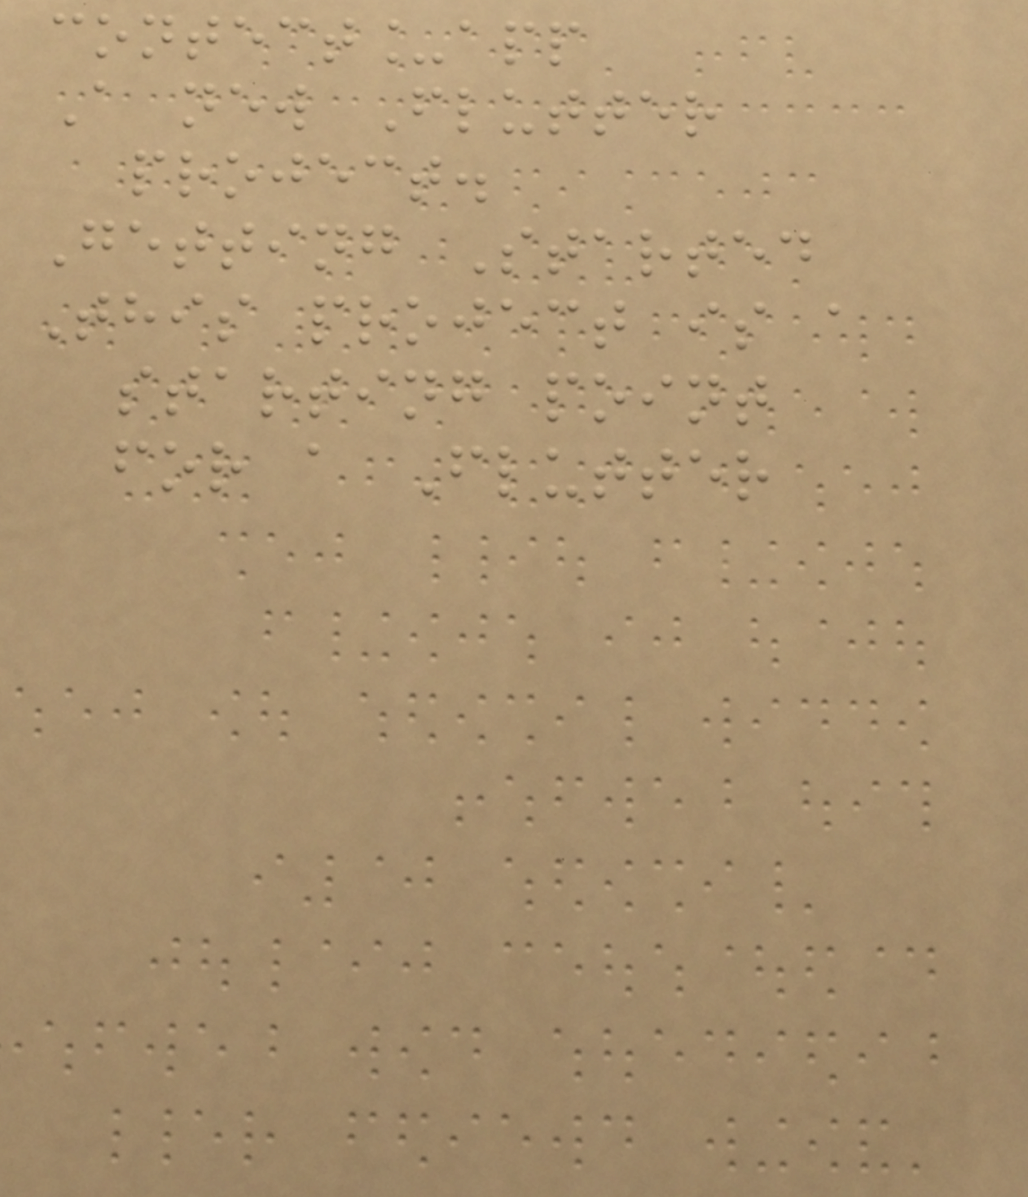contect_app
A new Flutter
project.
Getting Started
This project is a
starting point
for a Flutter
